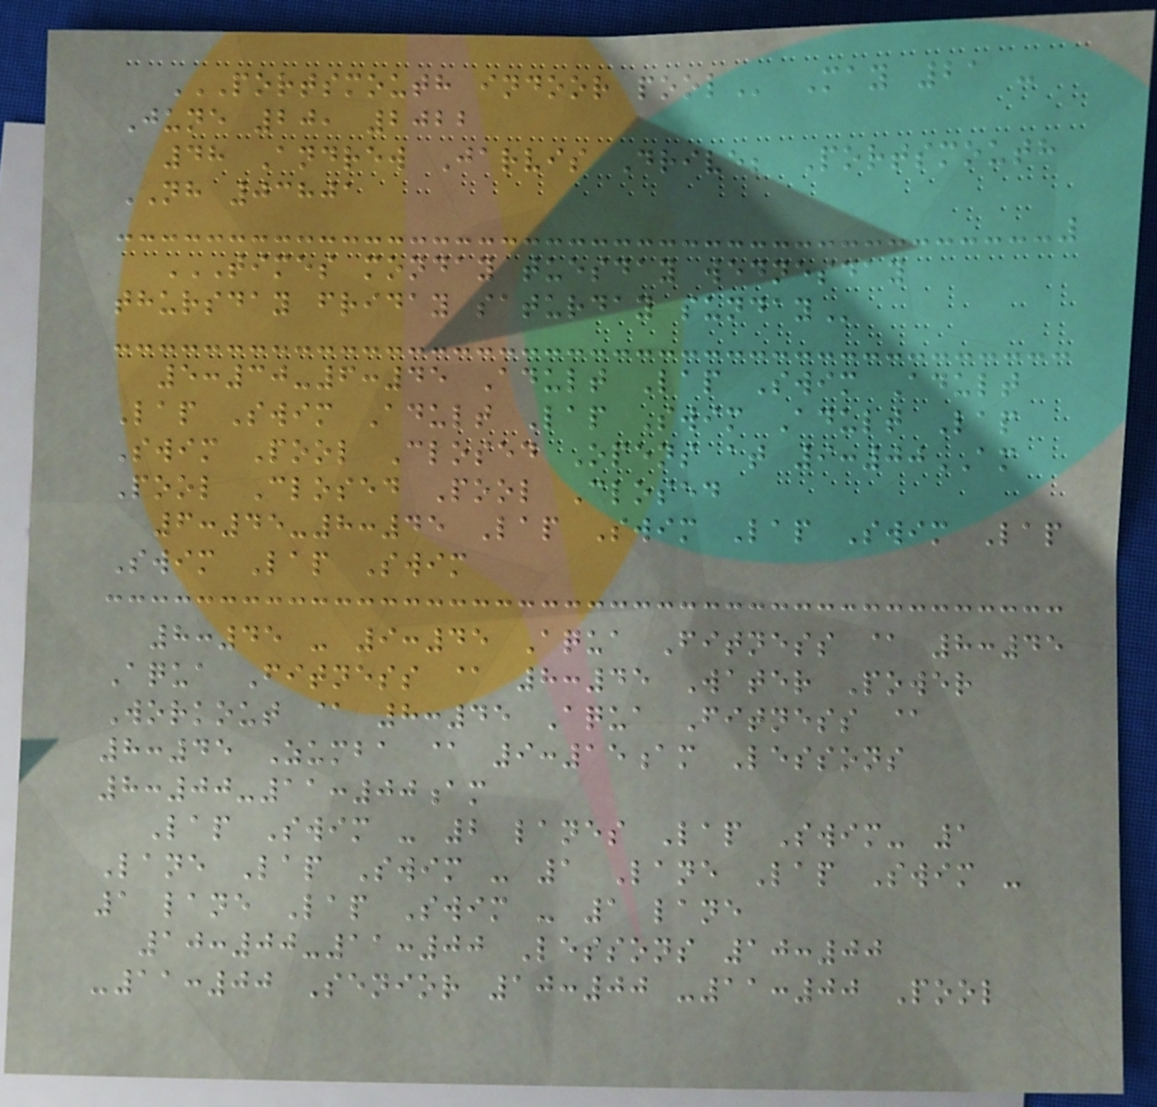PORTSMOUTH INDOOR POOL May 21 -
June 20, 2022
48 Andrew Jarvis Drive; Portsmouth
NH 03801
TIMES MONDAY TUESDAY WEDNESDAY
THURSDAY FRIDAY SATURDAY SUNDAY
5:30-6:45 Adult Lap Swim Adult
Lap Swim Adult Lap Swim Adult Lap
Swim Pool Closed Opens at 9:00AM
Pool Closed Pool Closed
6:45-8:45 Lap Swim Lap Swim Lap
Swim Lap Swim
8:45 - 9:45 Aqua Fitness @ 8:45
Aqua Fitness @ 8:45 Water Power
Workout @ 8:45 Aqua Fitness @
8:45 Zumba @ 9:15am Lessons
8:00-11:00am
Lap Swim - 2 lanes Lap Swim- 1
Lane Lap Swim - 1 Lane Lap Swim -
1 lane Lap Swim - 1 lane
10:00-11:00 Lessons 10:00
-11:00 Senior 10:00 -11:00 Pool
